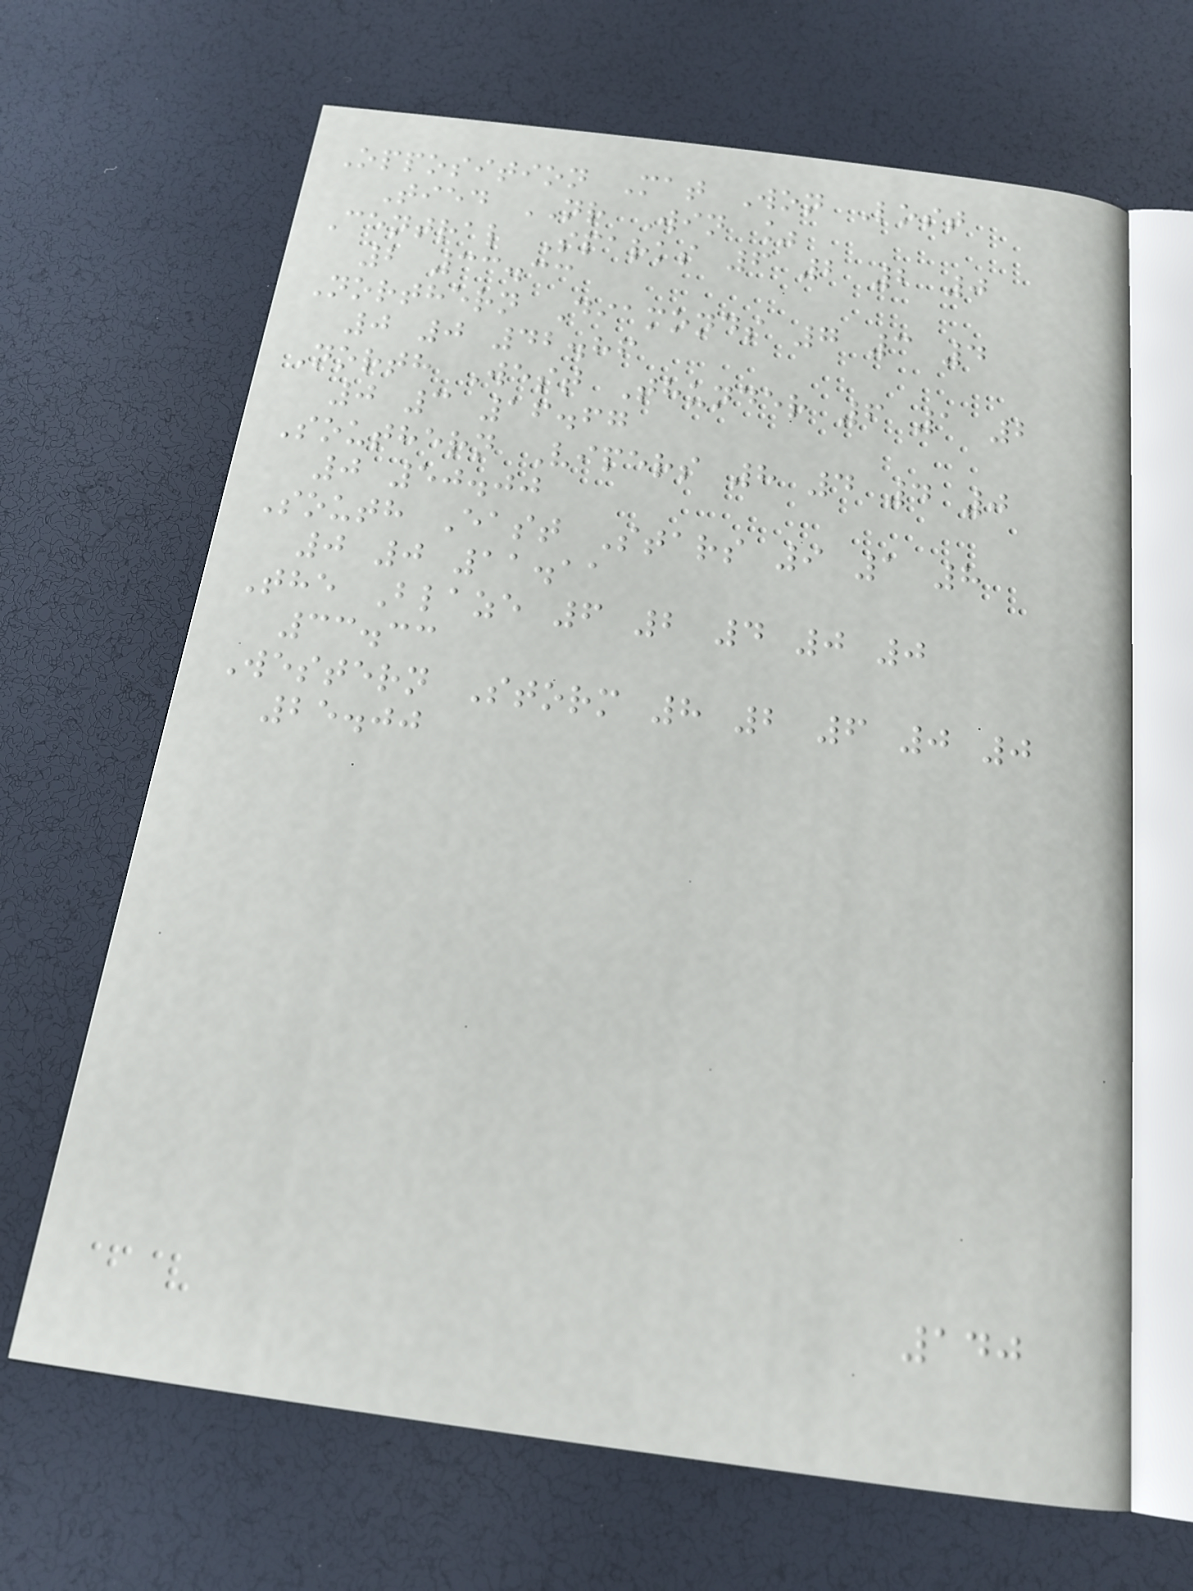Opposition Mat Won Lost
Tied NR Win %
Central Sparks 6 2 2 0
2 33.33
Northern Diamonds 7 3 4
0 0 42.86
North West Thunder 6 1 2
0 3 16.67
Southern Vipers 8 4 4 0
0 50.00
South East Stars 9 1 8
0 0 11.11
The Blaze 6 2 4 0 0
33.33
Western Storm 8 2 6 0 0
25.00
140
